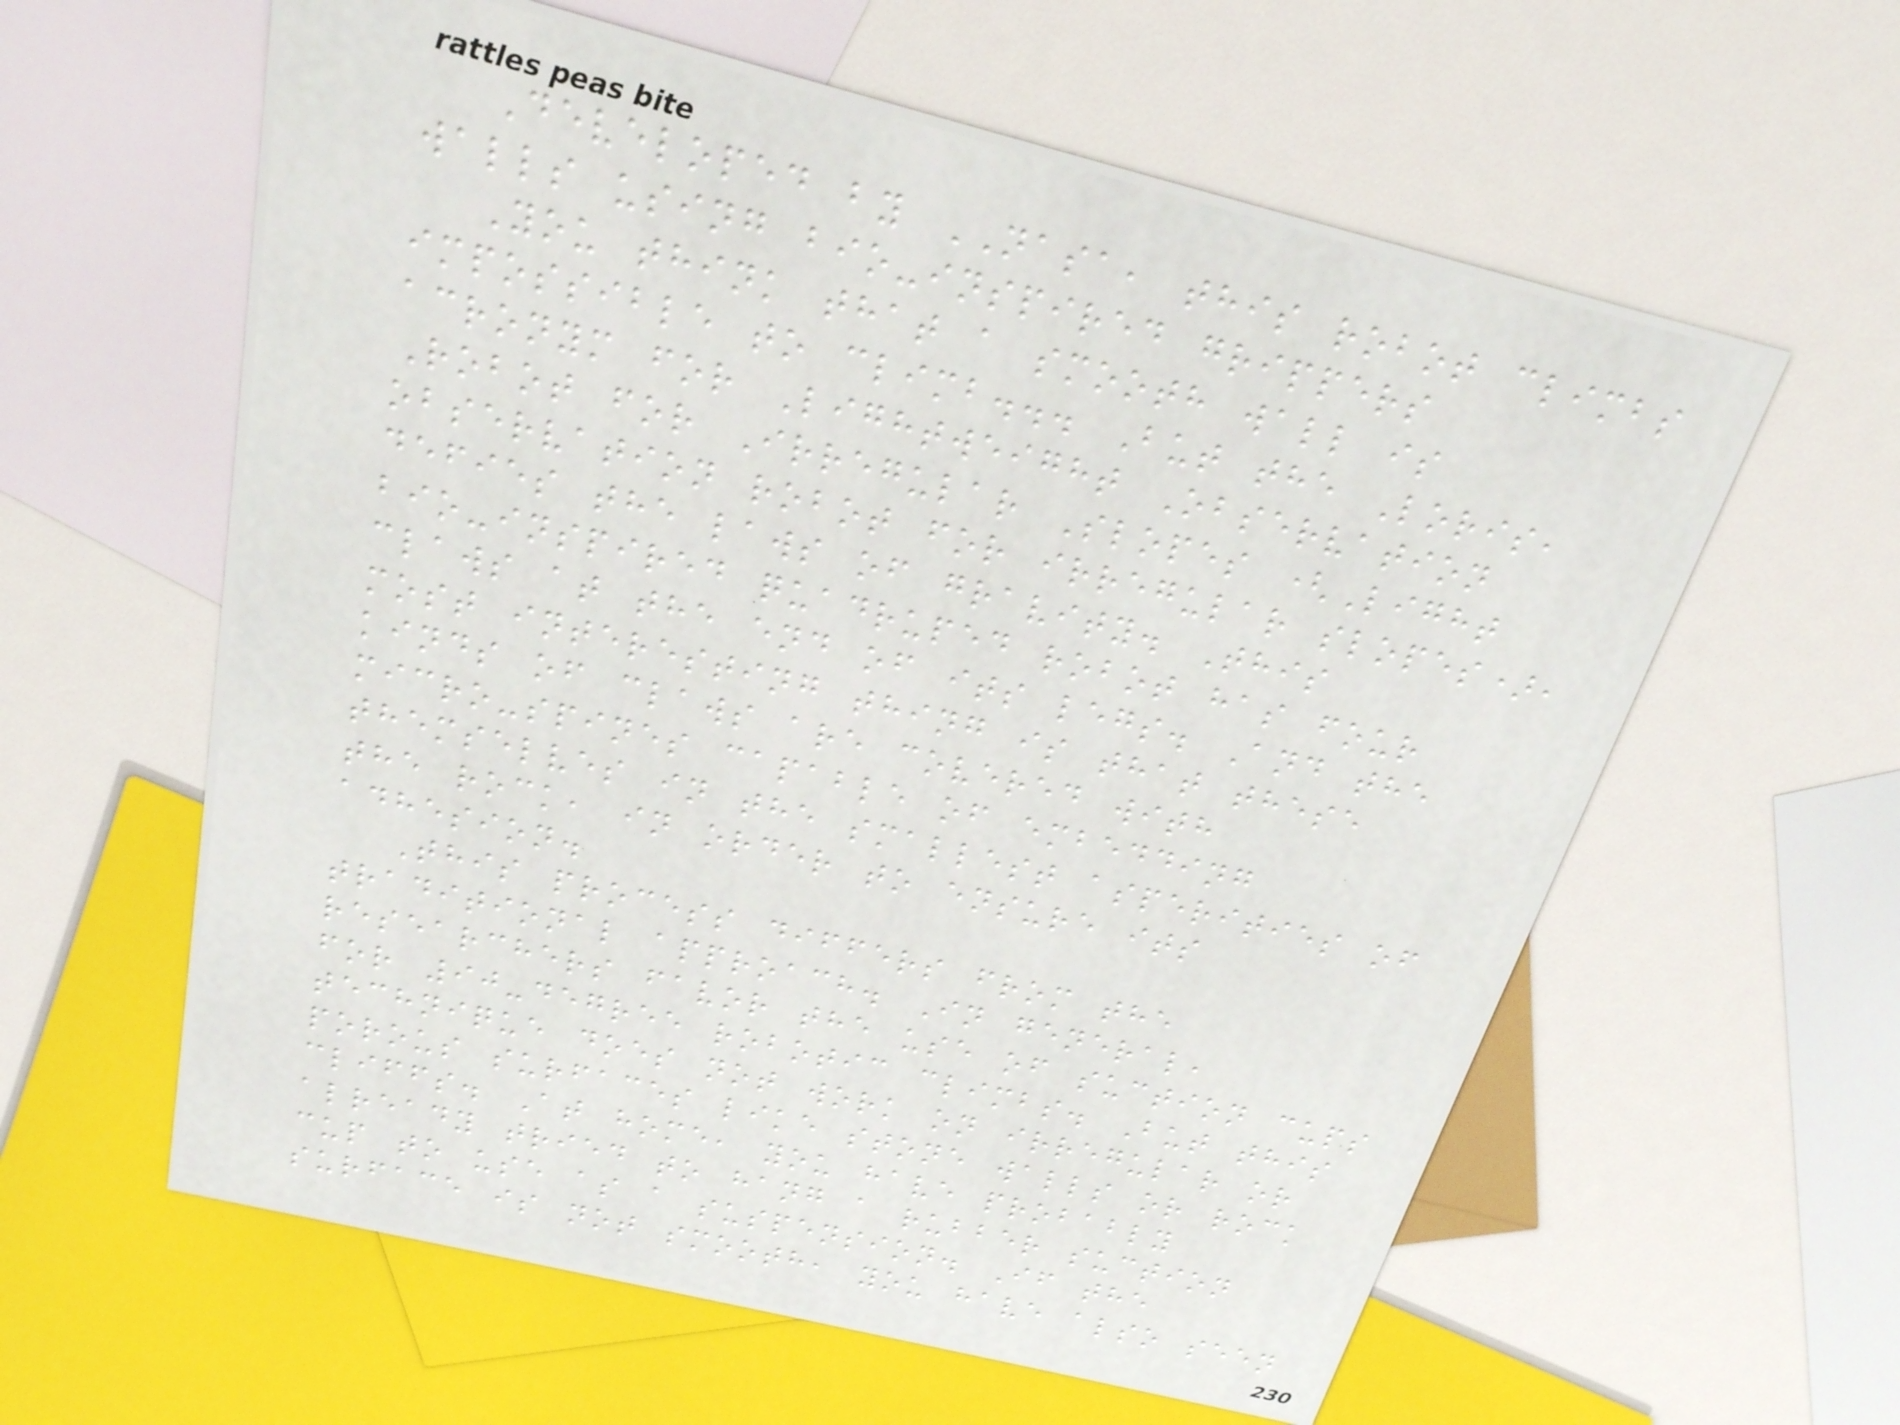Developed by NASA, this robot climbs
walls using bio-inspired grippers
You think that a smooth wall is
impossible to climb... But the Loris,
acronym for Lightweight Observation
Robot for Irregular Slopes (Light
observation robot for irregular slopes),
defies the laws of gravity. This
bio-inspired quadruped robot has four
claws at the end of its legs. And the
most interesting thing is that these
kinds of claws are covered with
micro-spines capable of embedding
themselves in the smallest asperities of
the rock, in order to ensure its
adhesion.
This process differs from the
traditional approach. In general,
researchers favor the use of suction cups
for 90-degree robotic climbs. But this
technique does not work on irregular or
porous surfaces like stone walls or rock
cliffs. At home, you have probably
already tried to hang a rubber suction
cup to use as a suspension. If the
surface is not smooth, you have also seen
